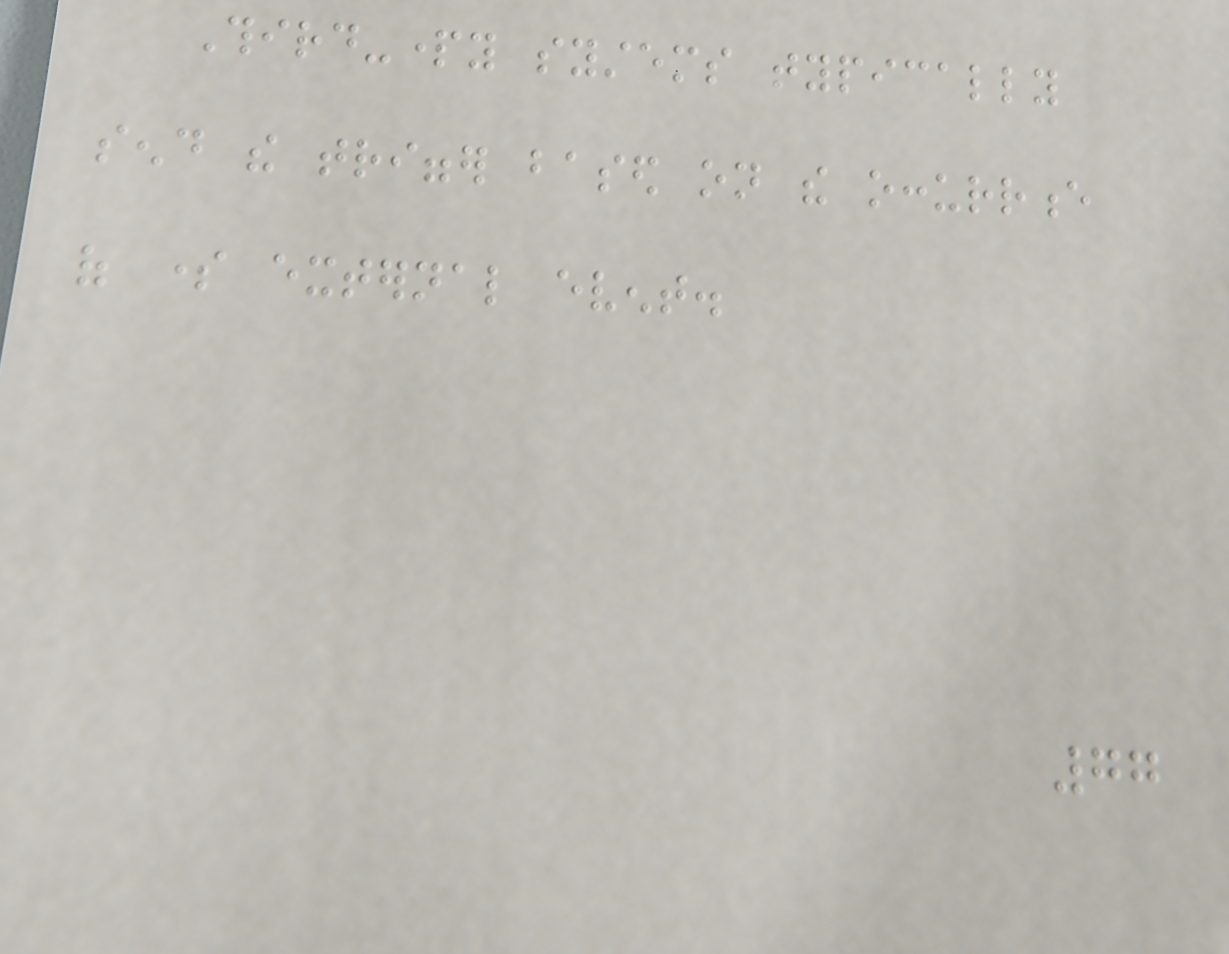Third-party systems typically
send the trigger based on the occurrence
of some external event.
77
